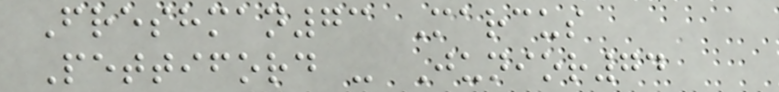Freshman73 Marcus
Pettiford - Junior74
